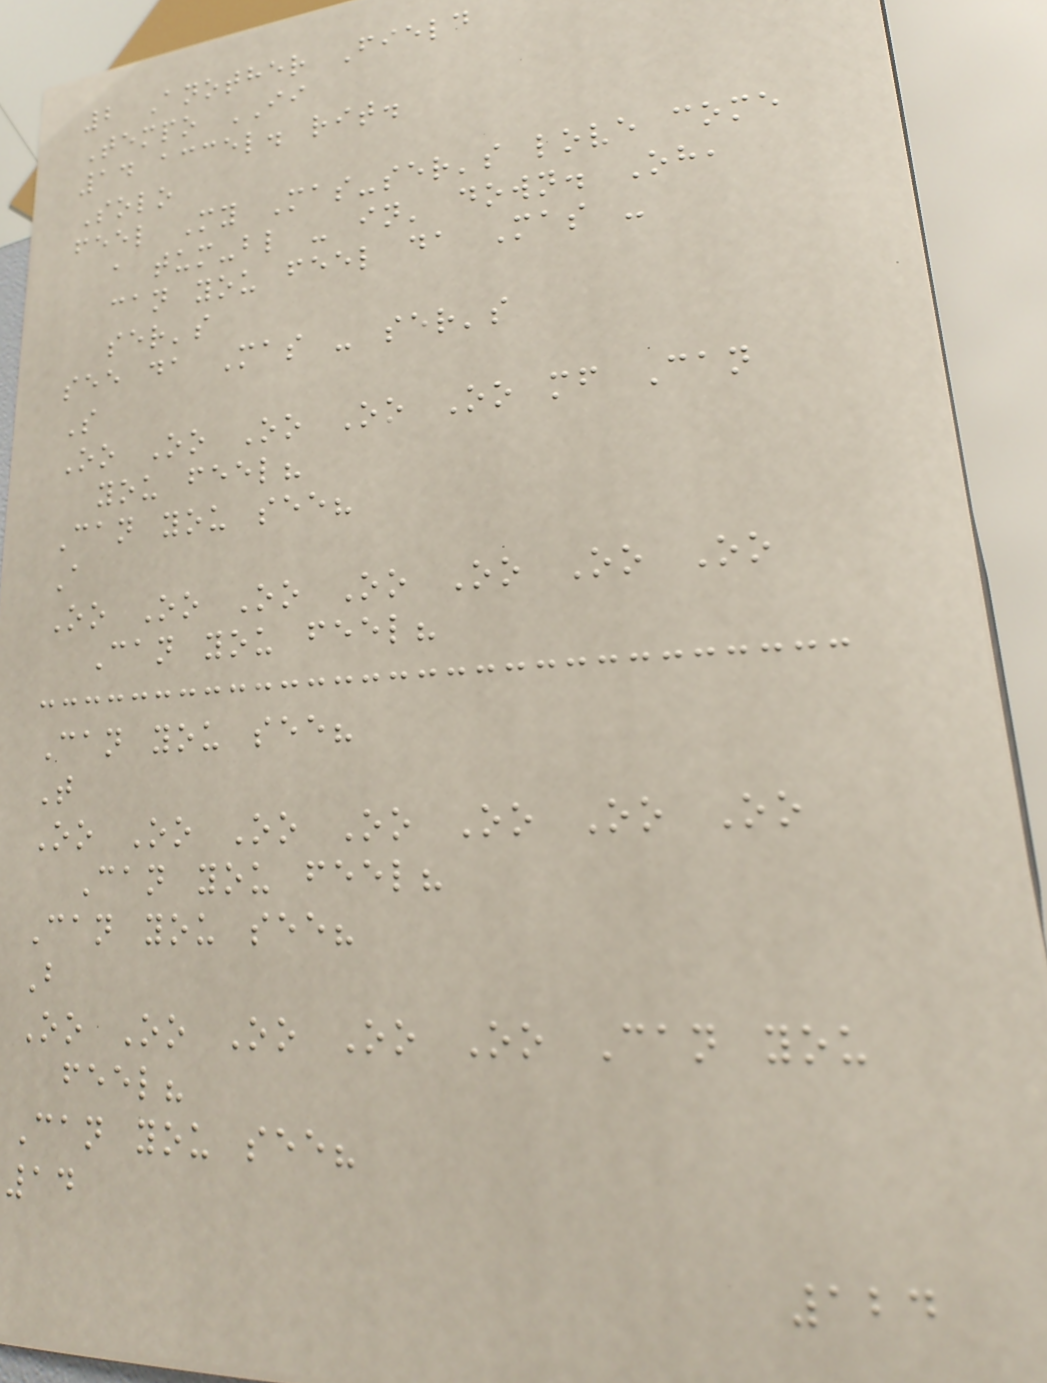2 Another Field
Tempo II
14 accel. rit.
Solo
feel My Mas-ser's love come
a tum-bl - in' down. Oh,
can you feel da Mas -
ser's
see da Mas - ser's
S
Oo Oo Oo Oo Oo mf Can
you feel?
Can you see?
A
Oo Oo Oo Oo Oo Oo Oo
Can you feel?
Can you see?
T
Oo Oo Oo Oo Oo Oo Oo
Can you feel?
Can you see?
B
Oo Oo Oo Oo Oo Can you
feel?
Can you see?
14
124
